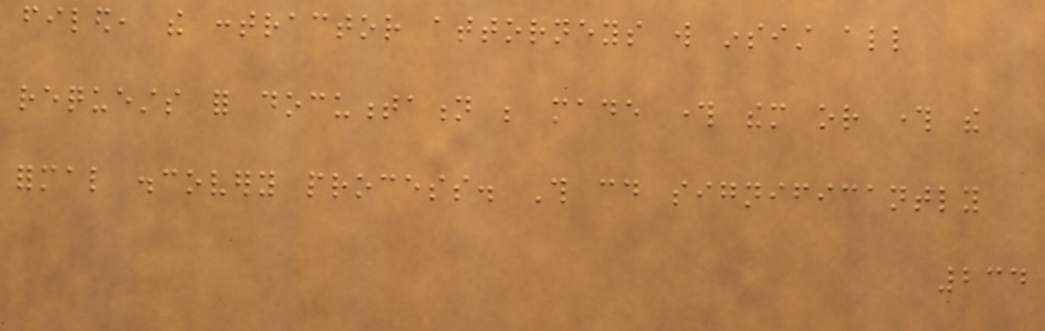filed, the contractor attorneys will insist all
requests for documentation be made through them or through the
formal discovery process. This could significantly
234
